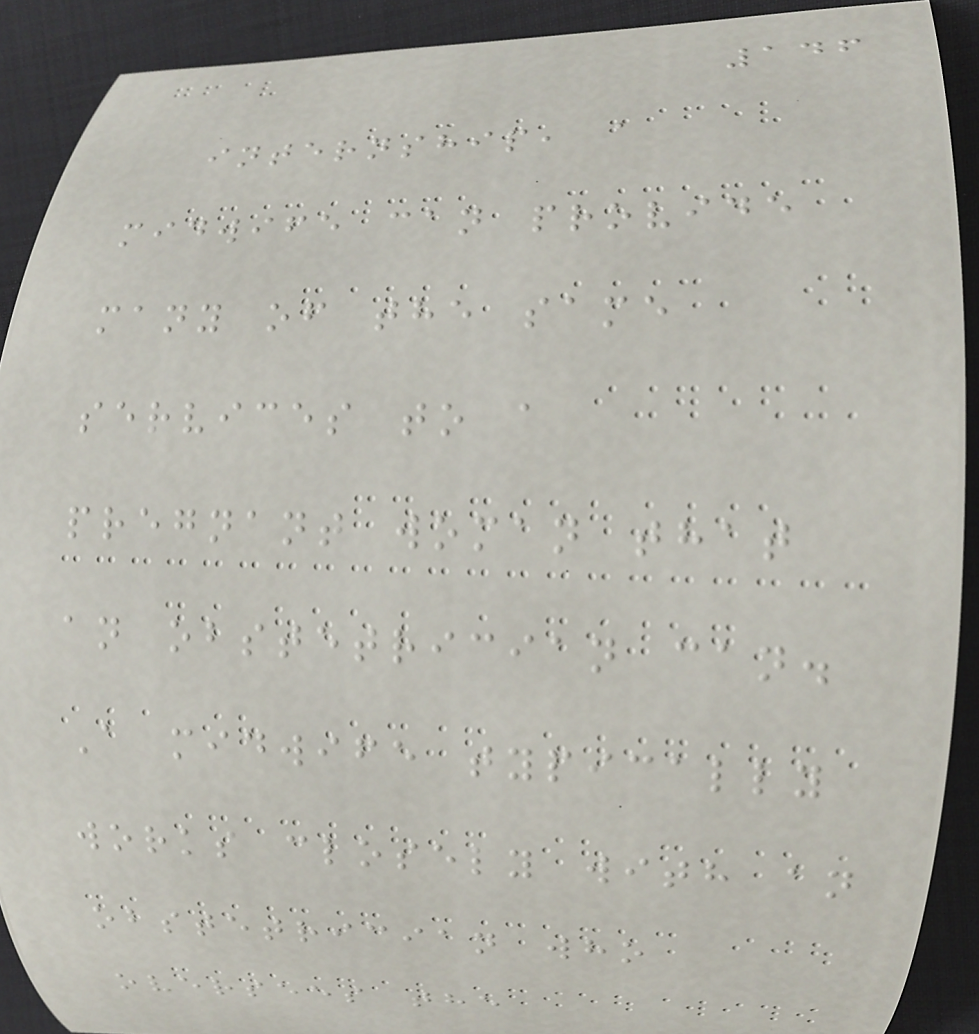146
internship, a
midwife can provide
many of the same
services to a
pregnant woman that
an obstetrician can.
A midwife typically
works closely with an
obstetrician who
oversees the
